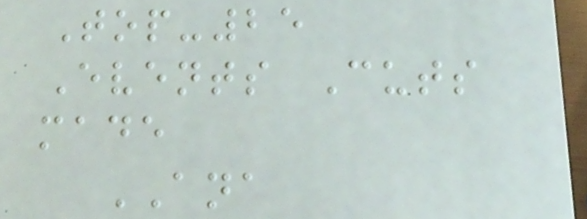Top-25
Events Cuts
made
ANA
